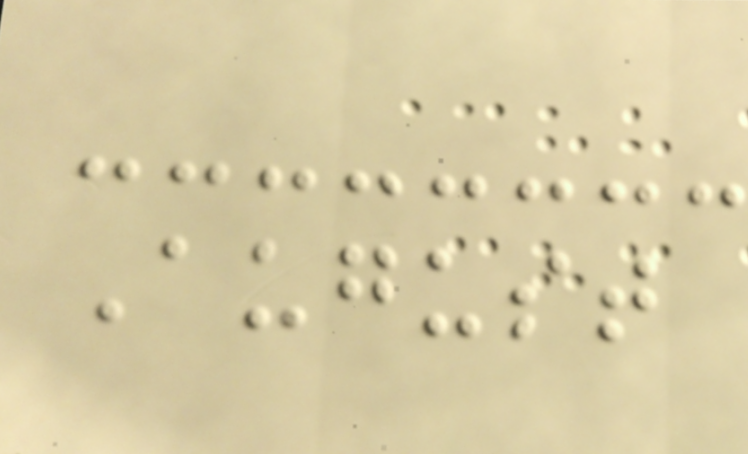August
